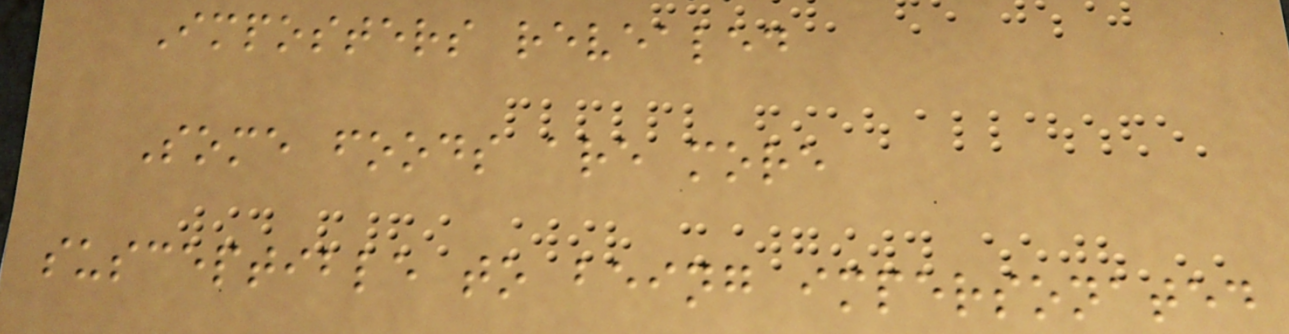Imposters revealed
Some foods are more
susceptible to being impersonated
